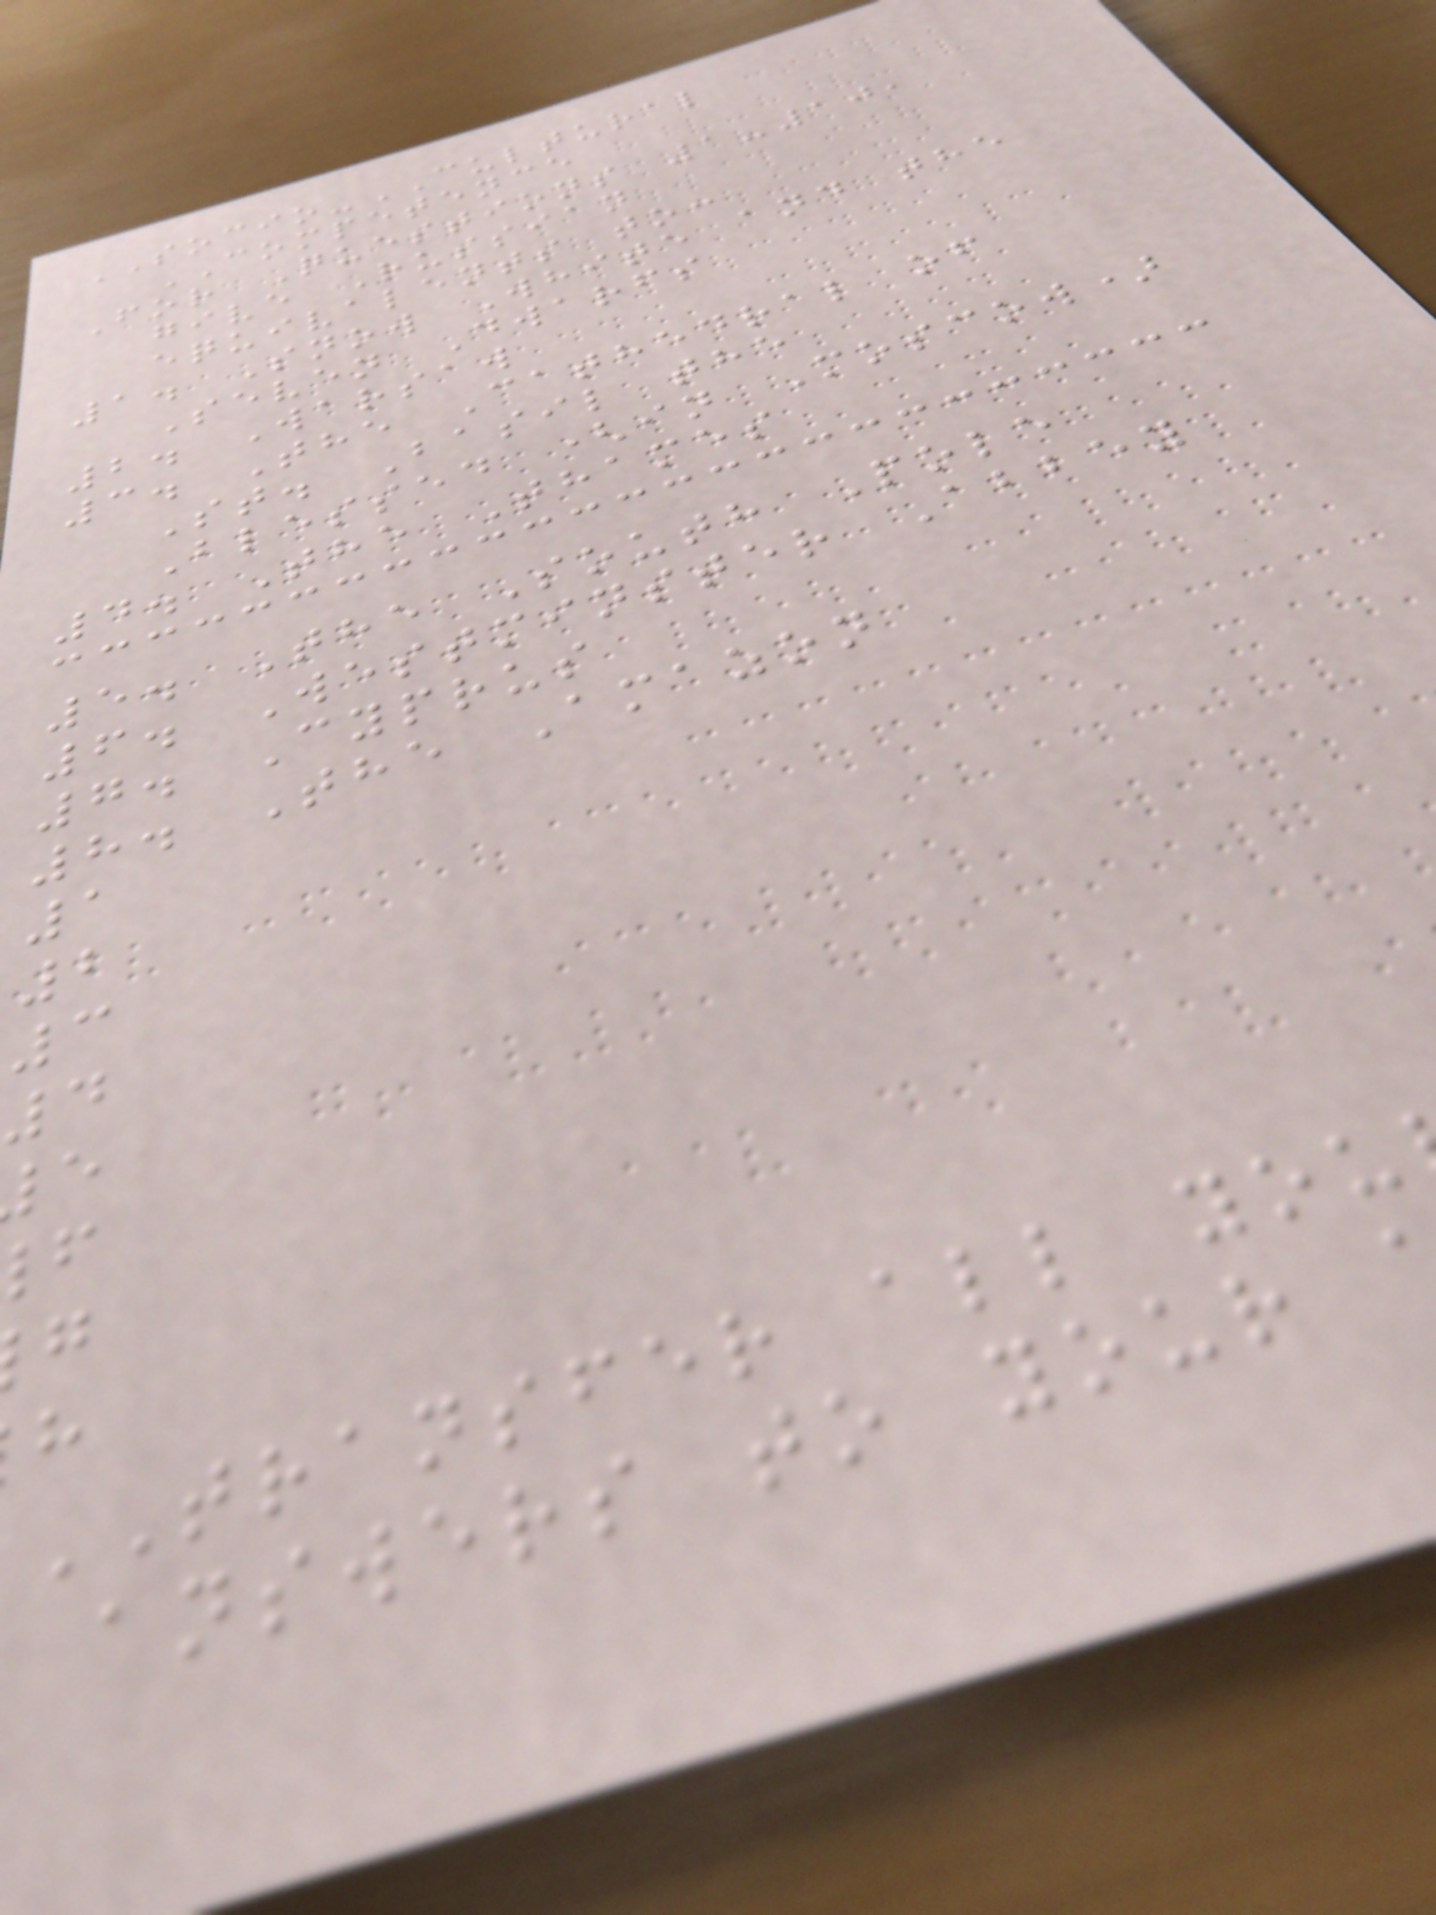SOCIO-CULTURAL
COMPETENCE
For Questions 1-10,
give Russian
equivalents to:
1. Snow White and the
Seven Dwarfs
2. Warsaw
3. The Cathedral of
St. Basil the
Blessed (in Moscow)
4. The Thames
5. The South Pole
6. Westminster Abbey
7. Cyprus
8. The Amazon
1
2
3
4
TRANSFER all
answers to your
